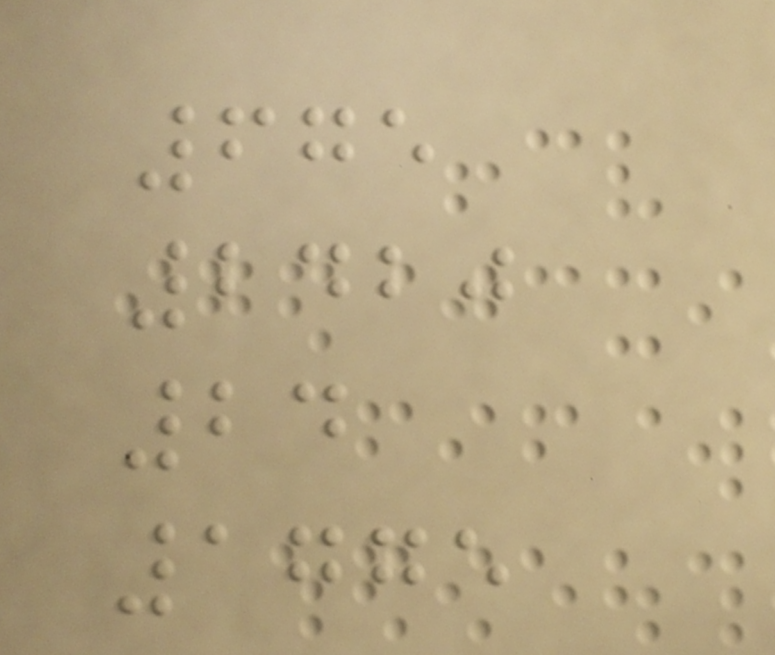675
2420
24
1775
